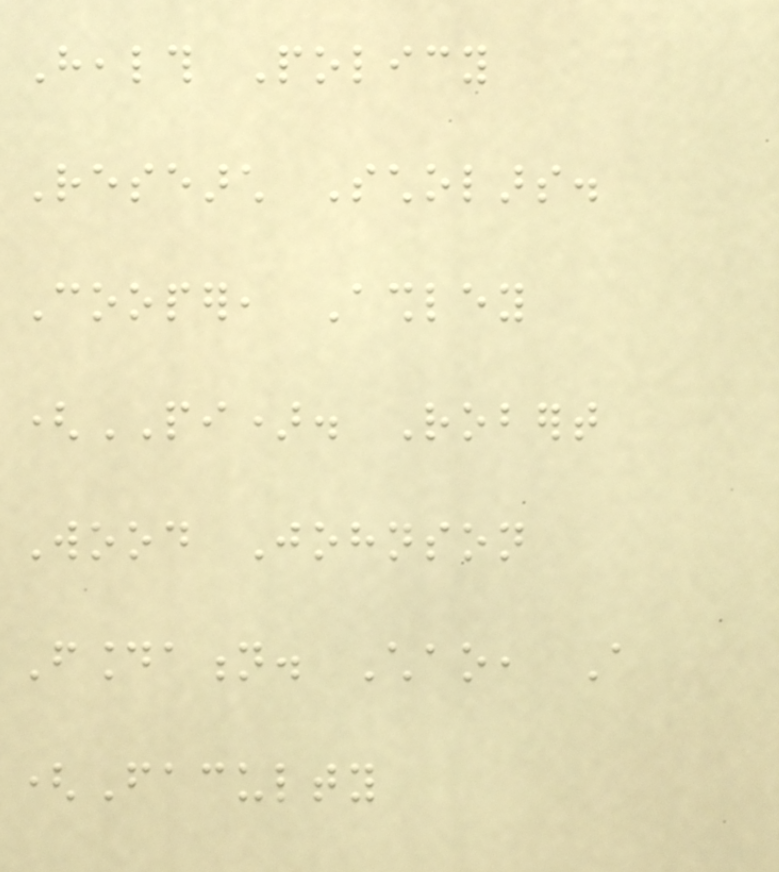Health Policy
Research Scholars.
Cooper, Ashley
(PI). Robert
Wood Johnson
Foundation. Chao, A
(Faculty
